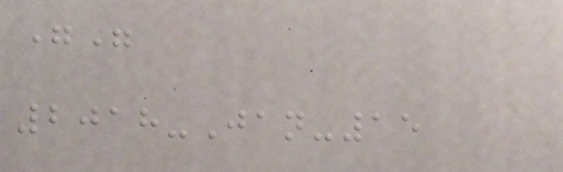""
2018-Jan-15
